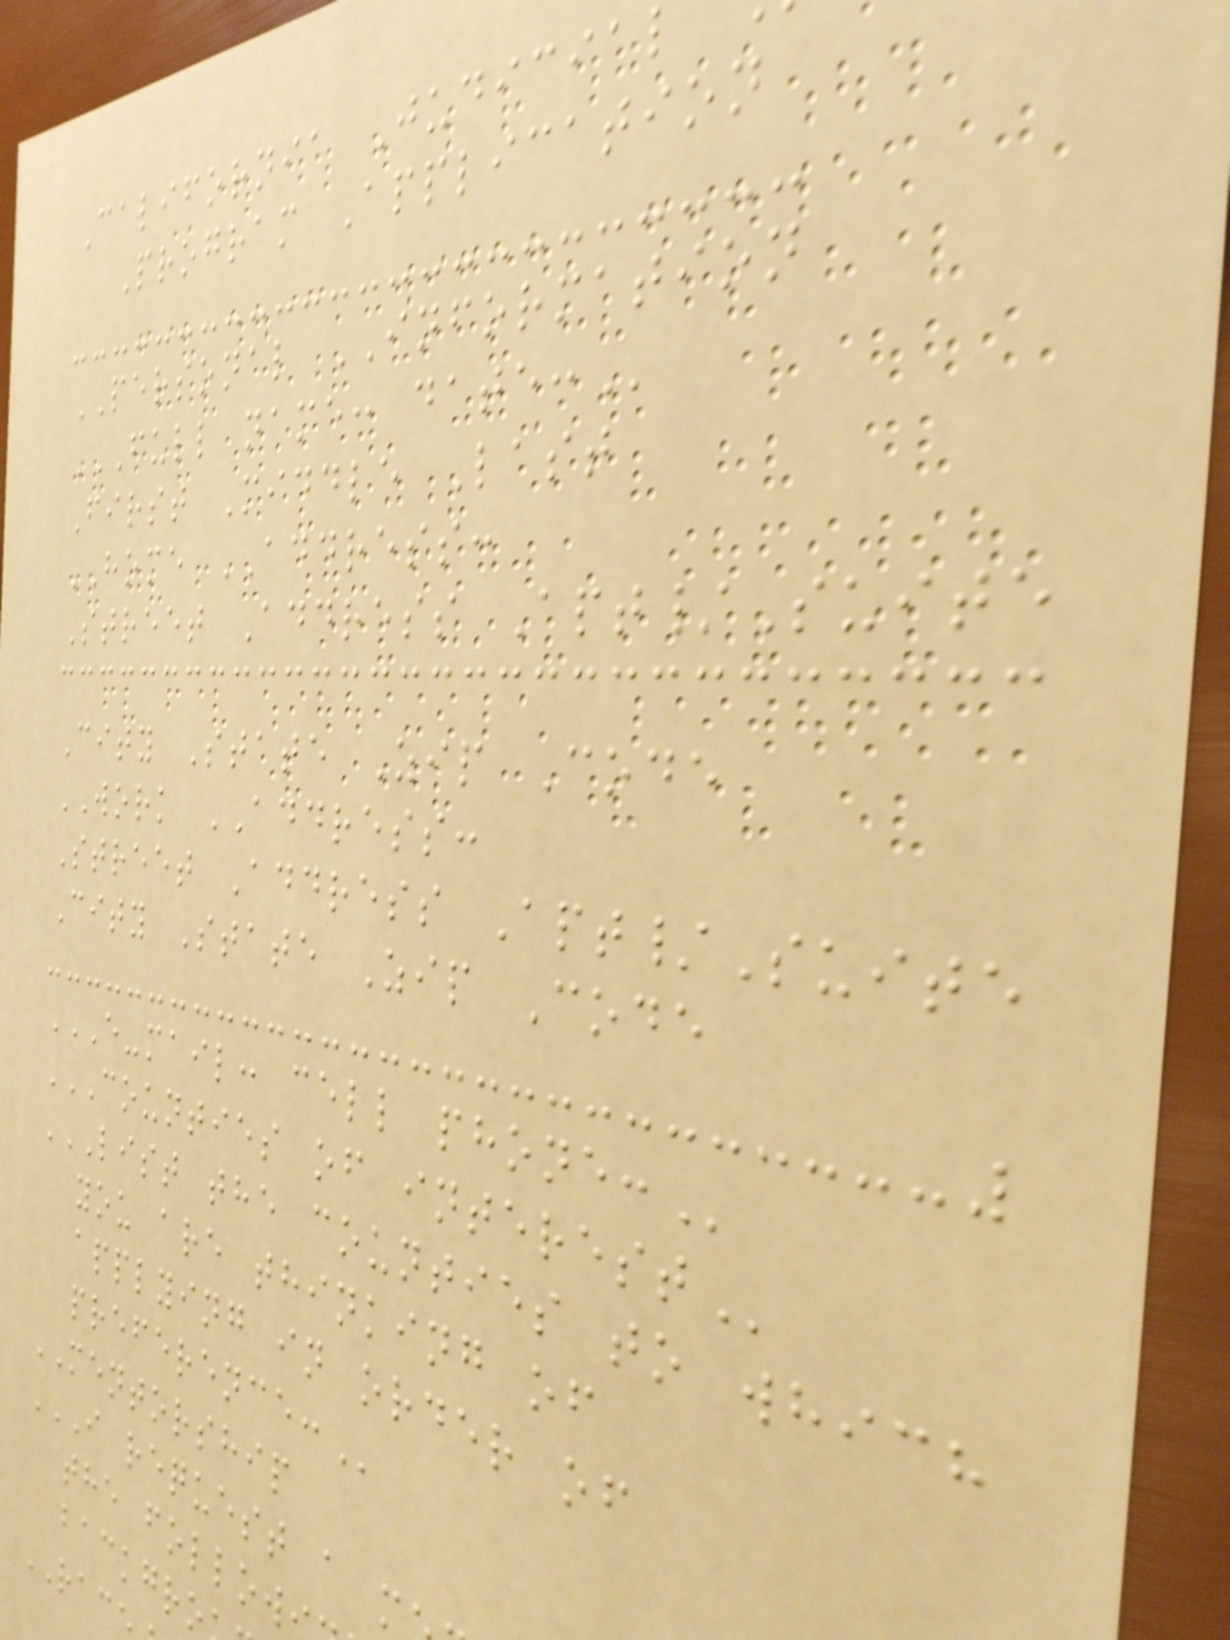California Judicia
Program Application
PERSONAL INFORMATION
FULL NAME: DATE:
First Middle Last
HOME ADDRESS:
Street Address Apt/Suite
City State Zip Code
WORK ADDRESS:
Street Address Apt/Suite
City State Zip Code
E-MAIL: CELL PHONE:
COUNTIES OF INTEREST
LIST THE COUNTIES TO WHICH
you are thinking of
applying in order of
MENTORSHIP
RAC
